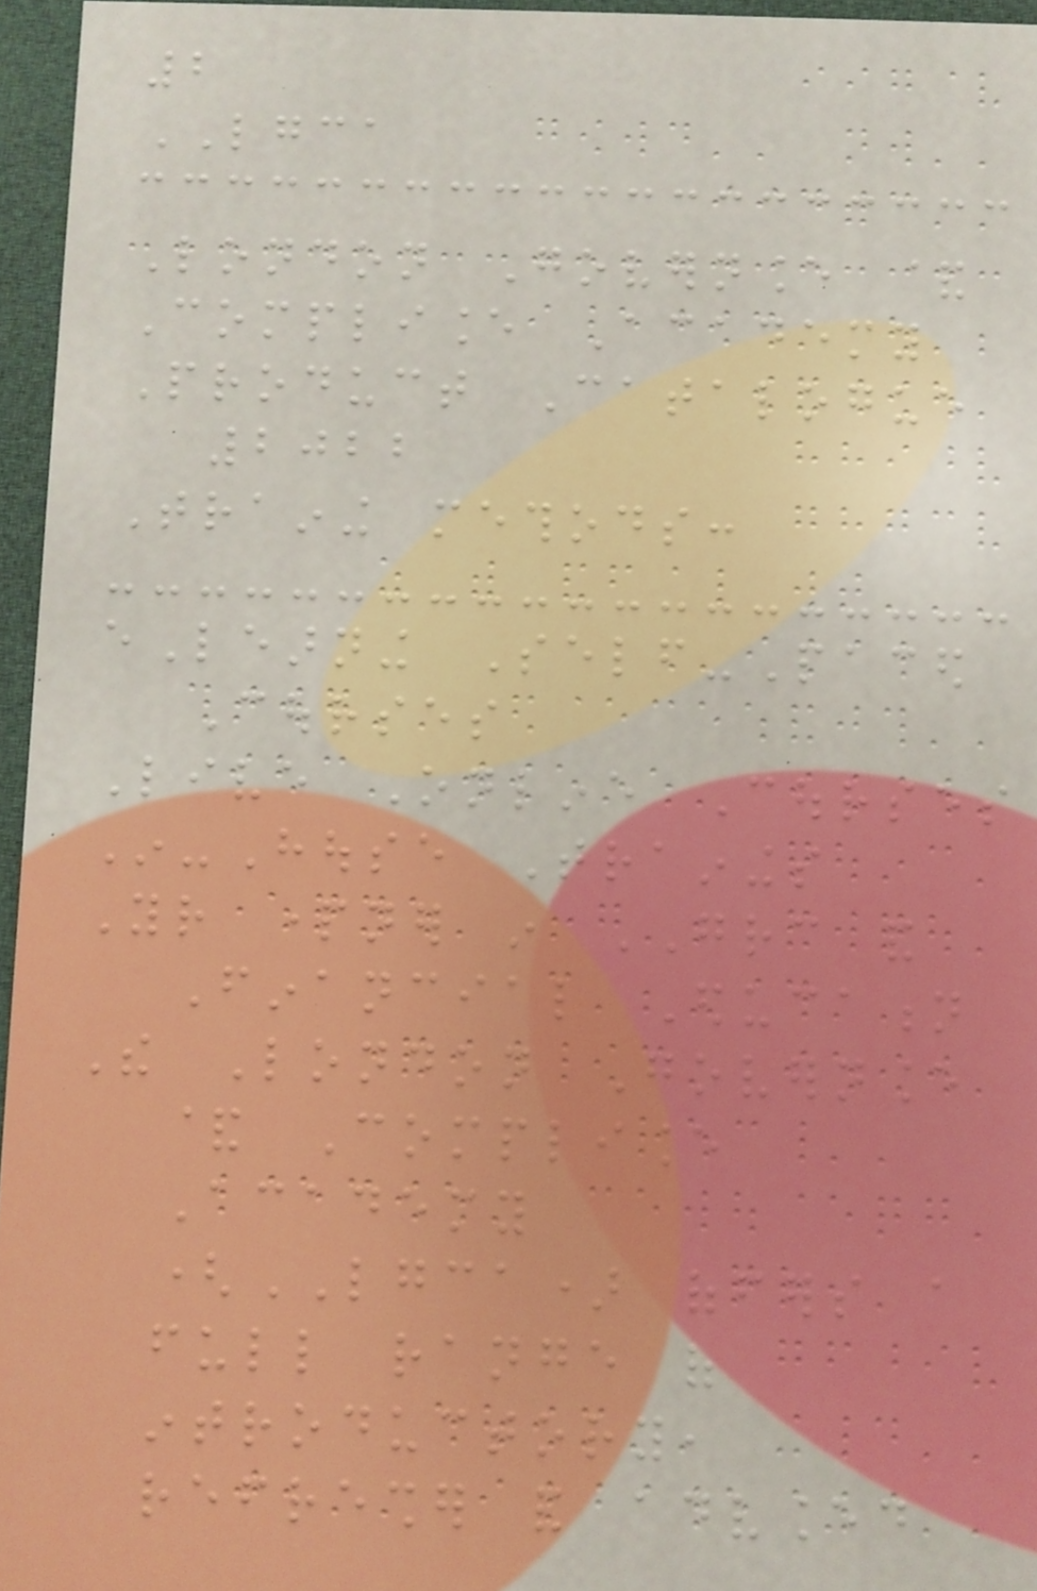2
LGCA
London Governance &
Compliance Academy
Product Catalogue
2022
Training methods:
eLearning Self-Paced
Courses
Live Online Courses
In-House Trainings
Your partner in GRC and
Financial Education
The London Governance
& Compliance
Academy
(LGCA) offers a
full range of
introductory,
refresher and advanced
